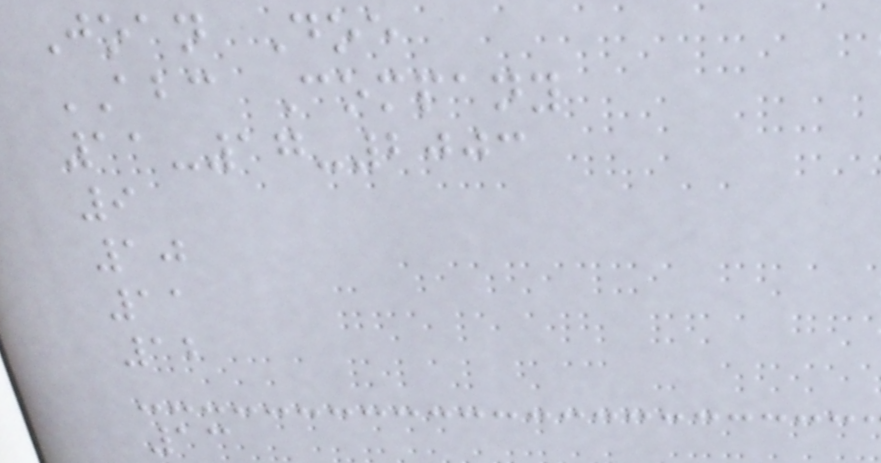Joan Doe
ABC Company
11-17-2003
9
10
11
12
13
